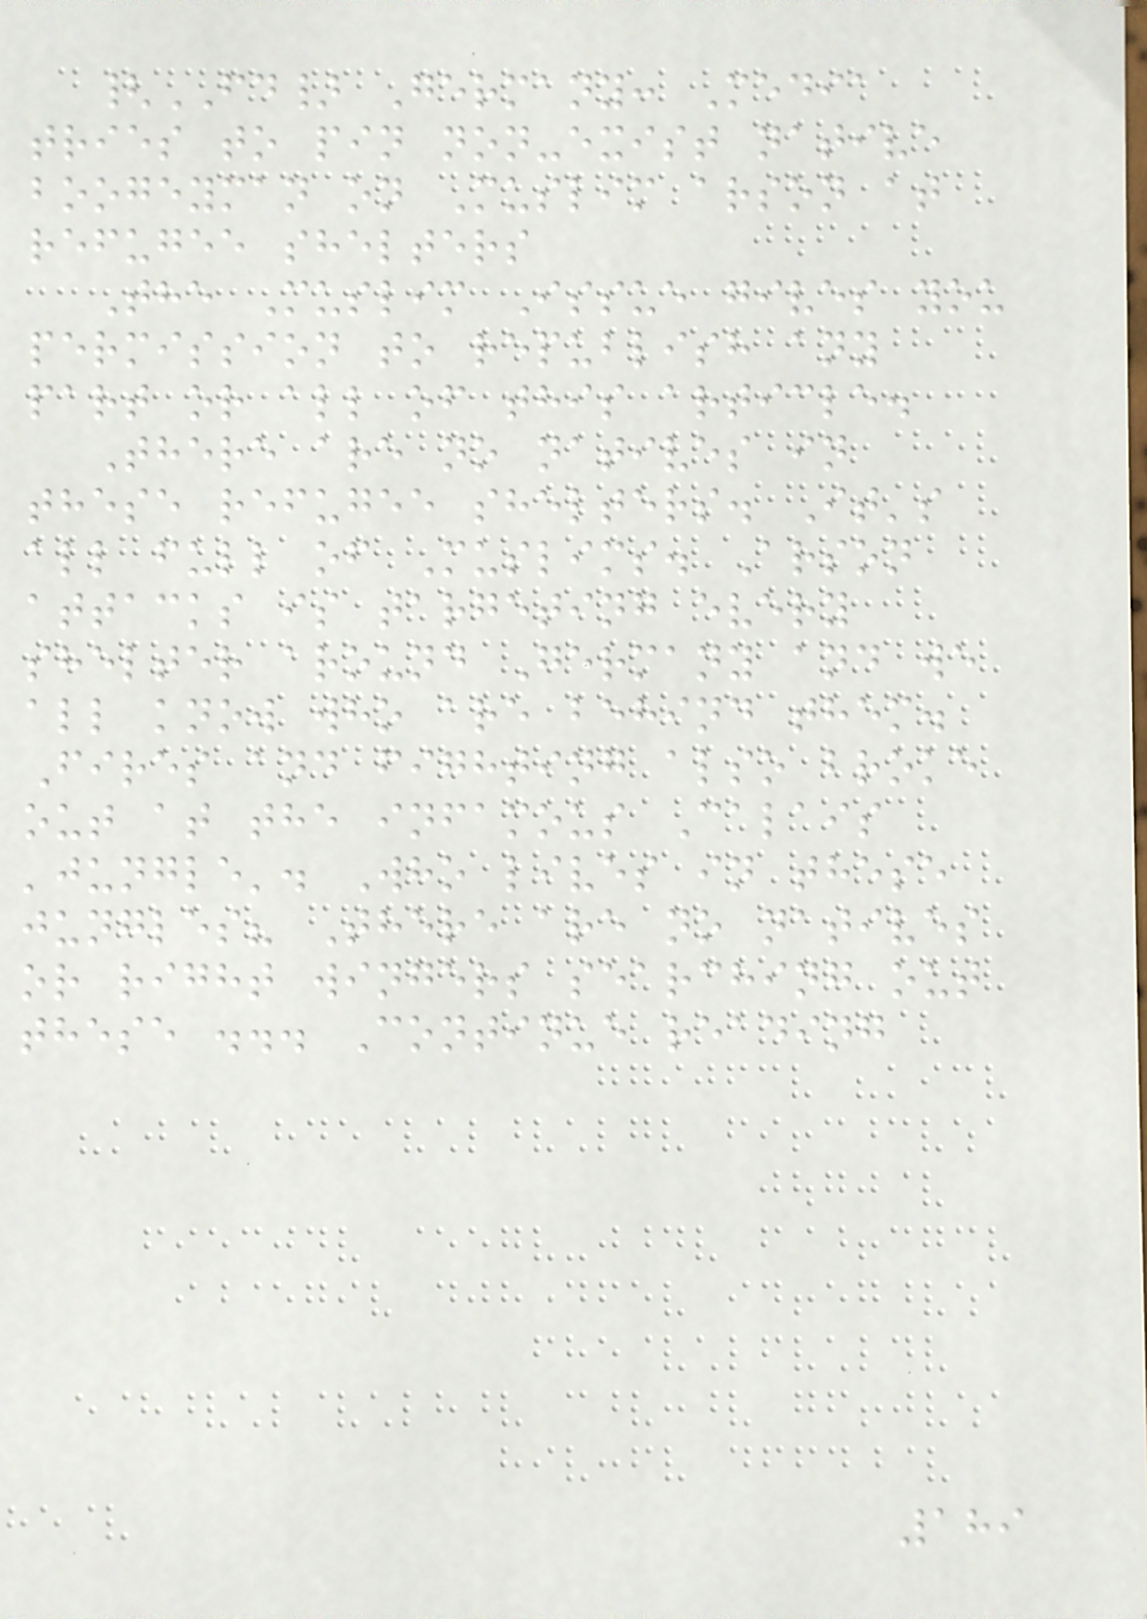{FD} Germany: Media
tries to pin non-exist native
boogeyman on Muslim arson at
refugee shelters
The Muslim Issue gives you
permission to republish any
part or all of this article.
There are no natives in
these refugee shelters. It's
all full of Muslims. Arson
attacks is targeting every
shelter around Germany and we
all know who are behind them.
Fires and fighting also broke
out at the infamous Calais
'jungle'. Who lives in these
jungles? There are no natives
or right wingers searching out
these ... Continue reading
189
